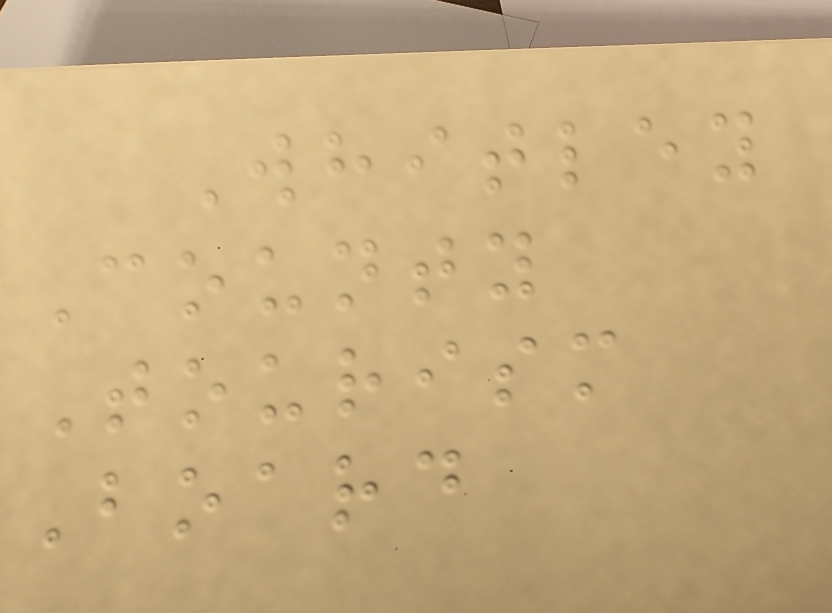Whitley
County
Tourism
Board
